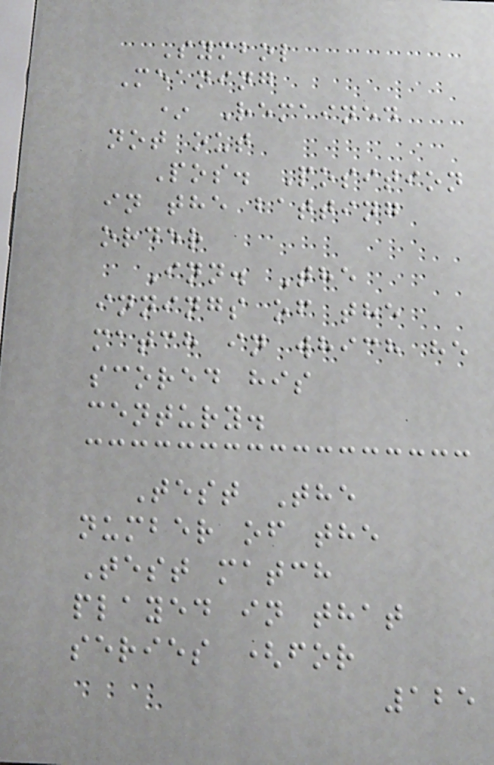Symbol
Meaning
* Remained
not out
Pos. Position
in the batting
order
Inn. The
innings of the
match in which he
scored his
century.
Test The
number of the
Test match
played in that
series (for
125
